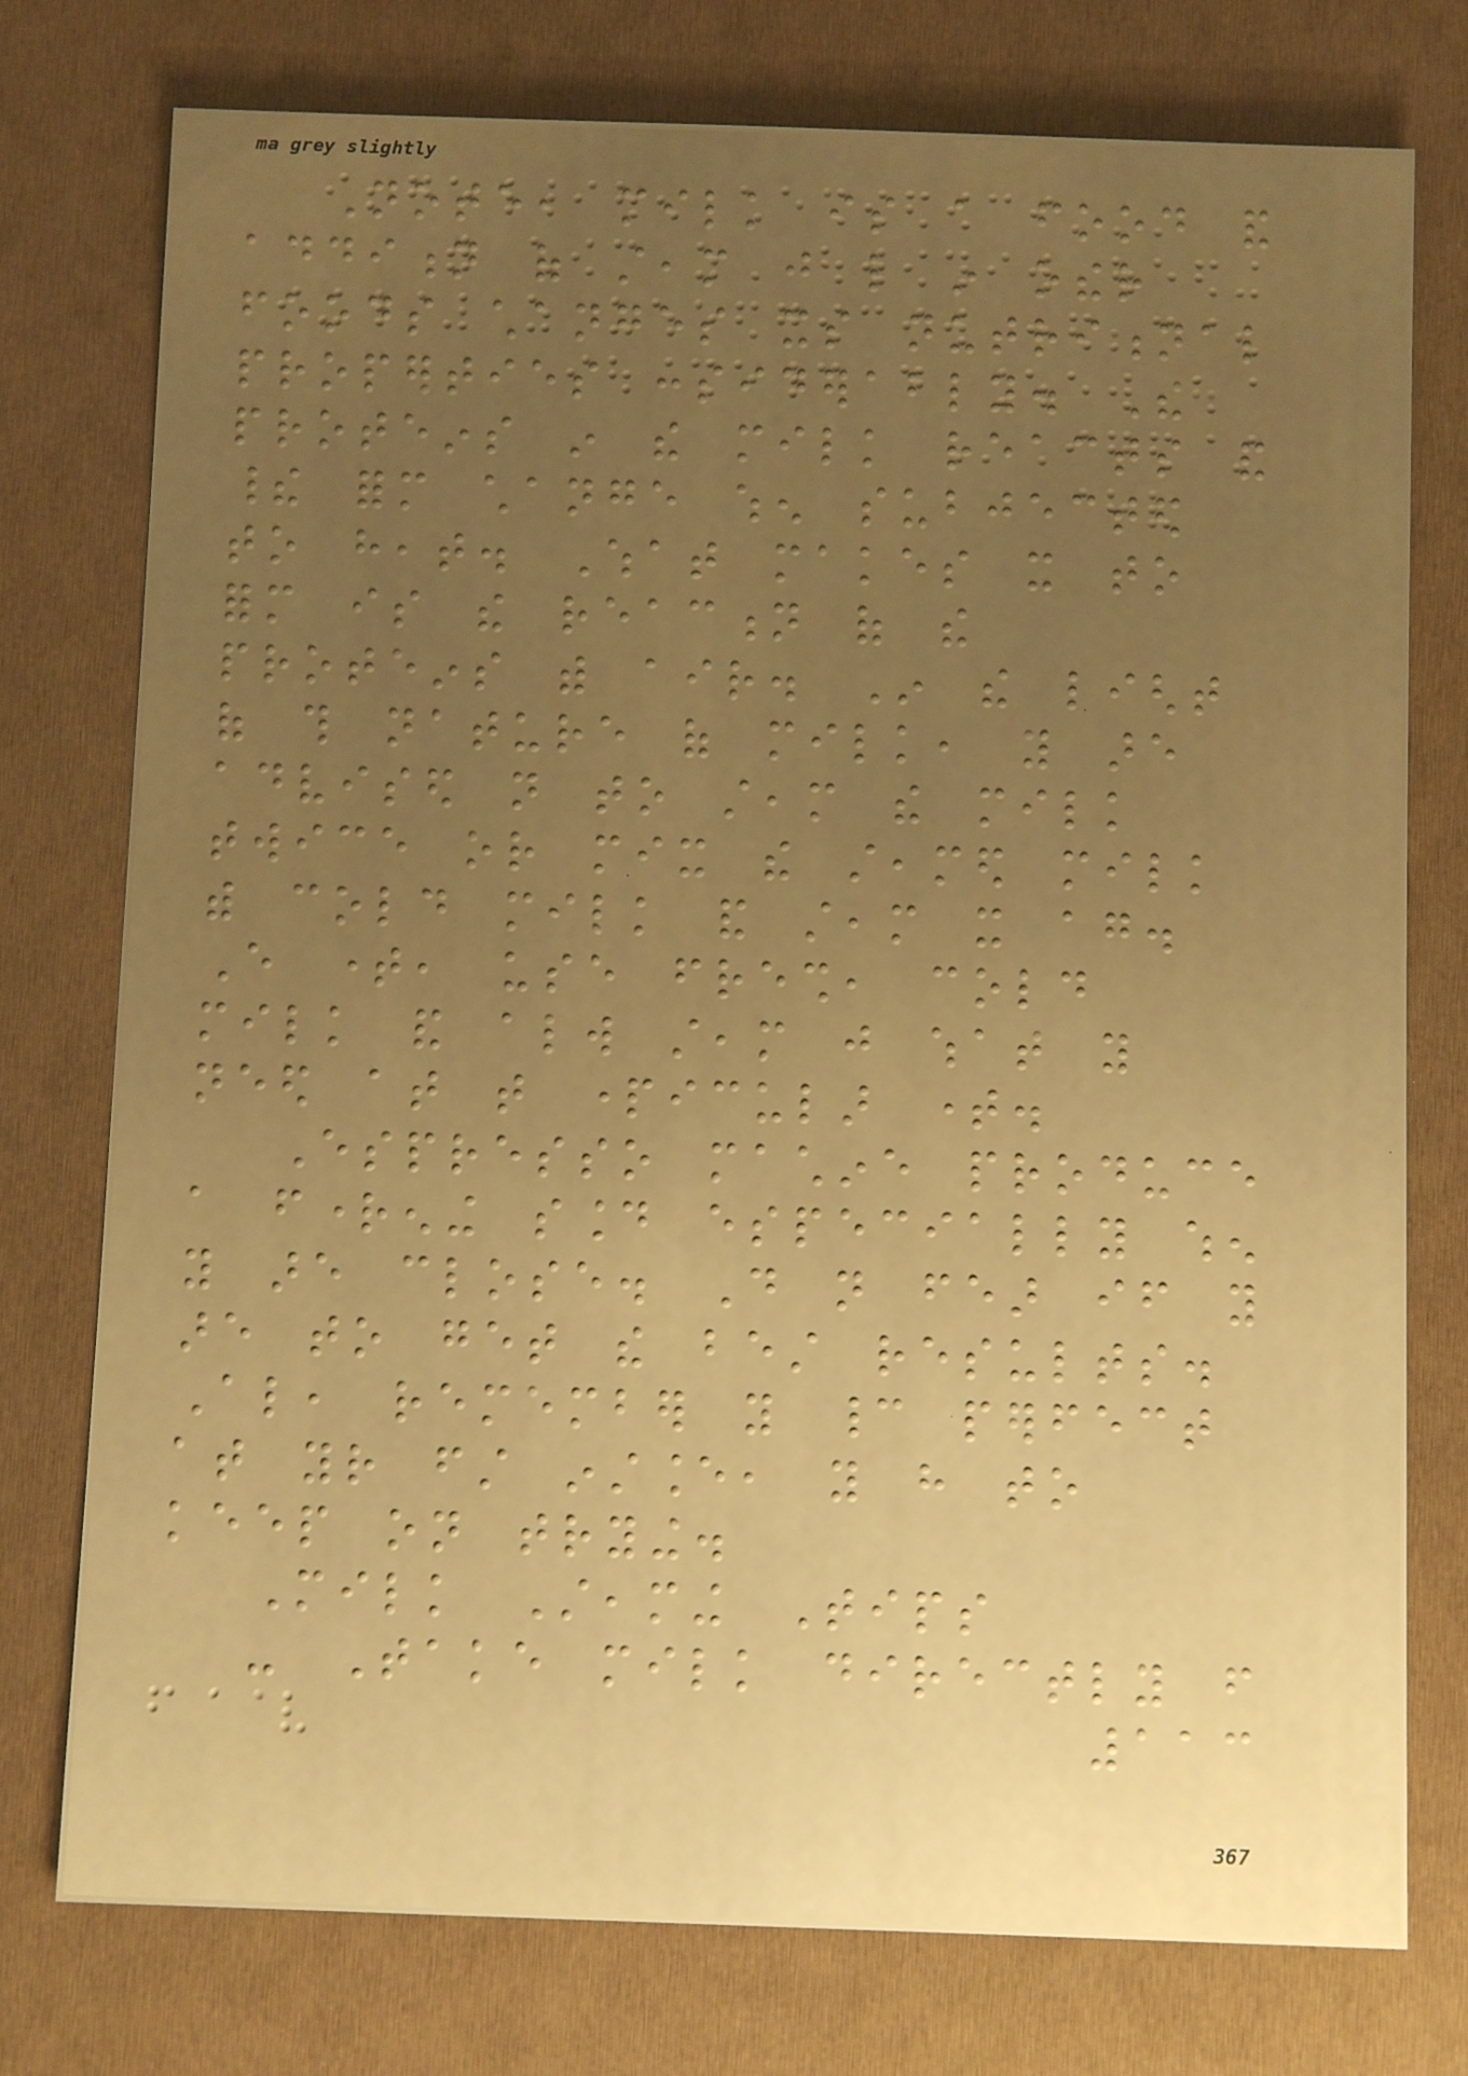Note, milk is a food and
addition of steam just like in other
foods changes its nutritional
properties considerably. The
proteins in the milk reacts and
their form change when subjected
to heat. What makes it to
form is the reaction of the
proteins with air. In the light
of this nature of milk, you are
advised not to steam the milk
twice or mix the steamed milk
with cold milk and steam it again.
Every time, use fresh, cold
milk and always steam just what you
need at that particular time.
Espresso machine produce
a frightening sound especially when
you are close. Do not fear if you
are to get the best results.
Also, remember you cannot perfect
at your first instance, you have to
keep on trying.
Milk Steaming Tips
- Take milk directly from
113
